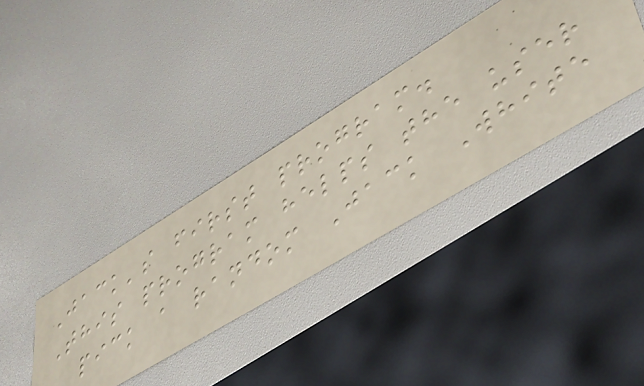Jack's first program.
This program helps the user
pick a random Jack White
